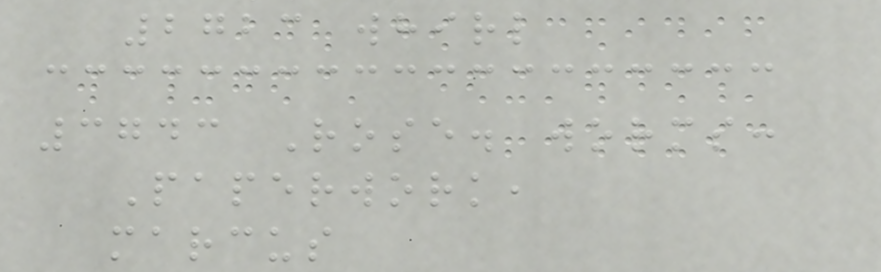2723 whirl
3743 Rose. worms:
Paperwork,
marcus
